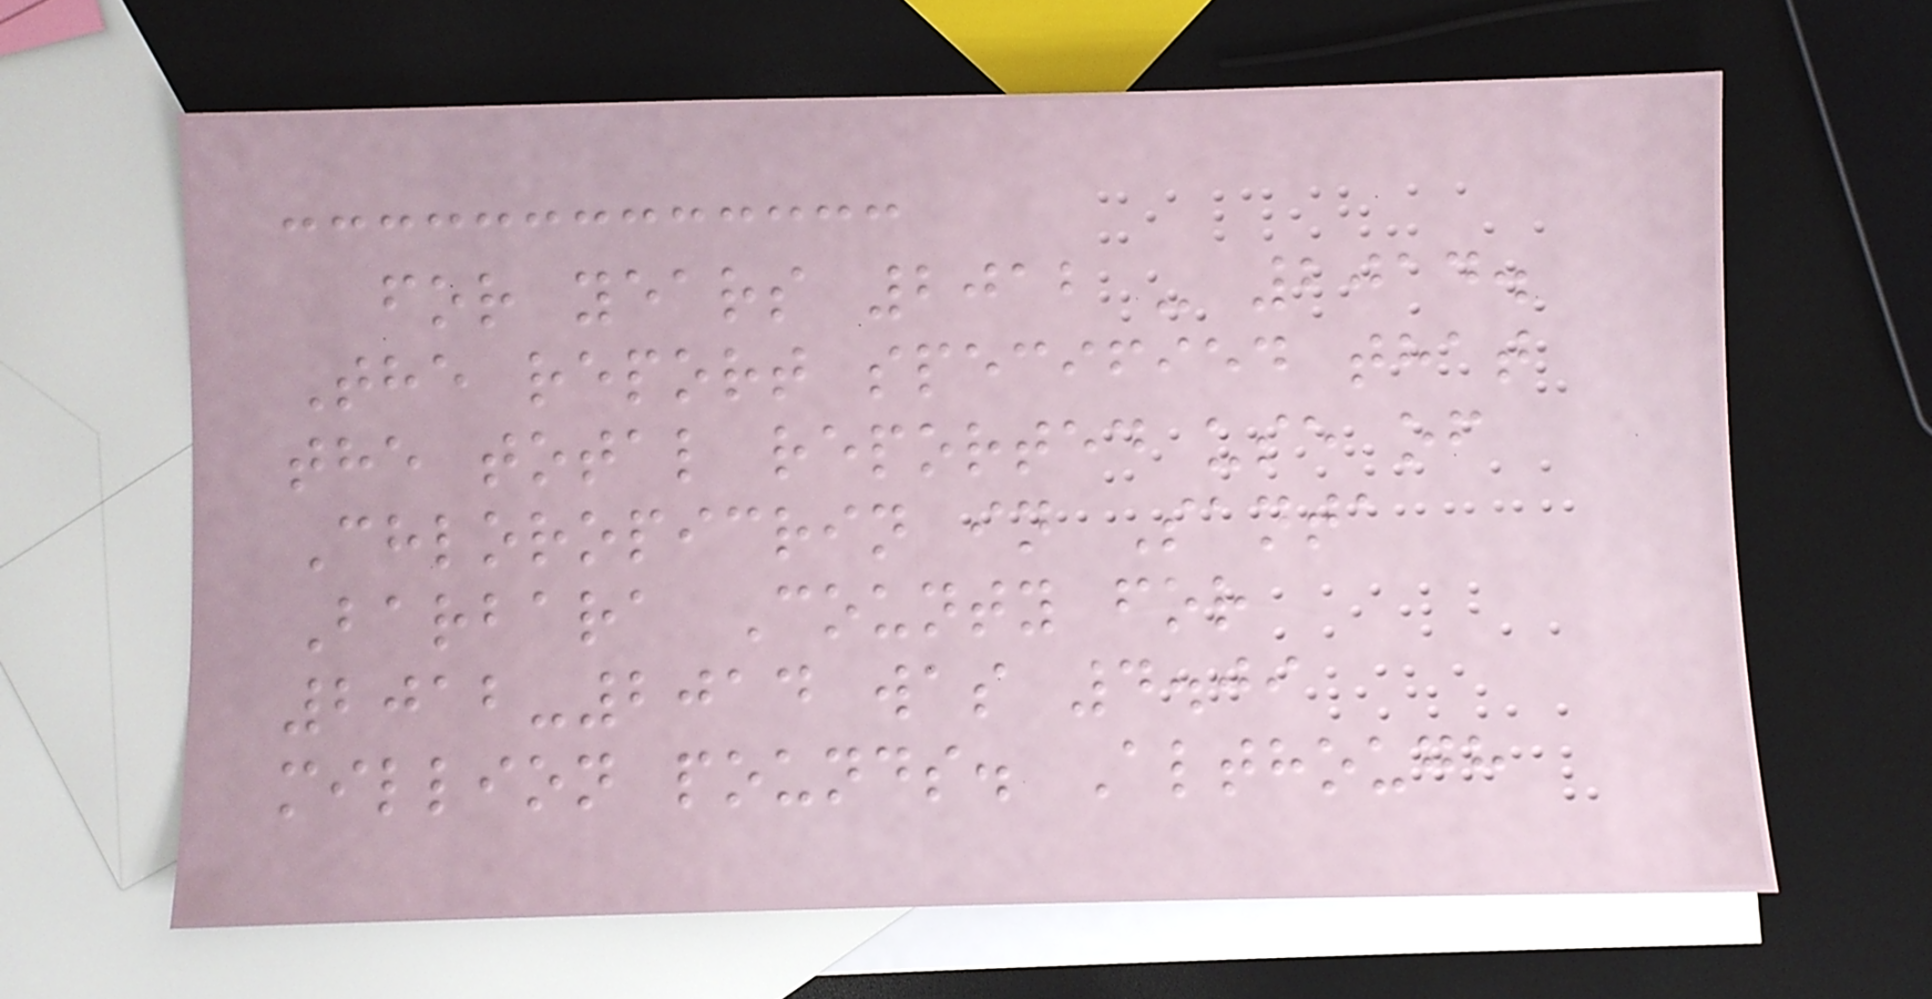for years 2012 - 2014.
The report specified that
the total reported use of
Chloropicrin in Santa
Barbara County for
2012-2014 was 4.09
million pounds. Although
